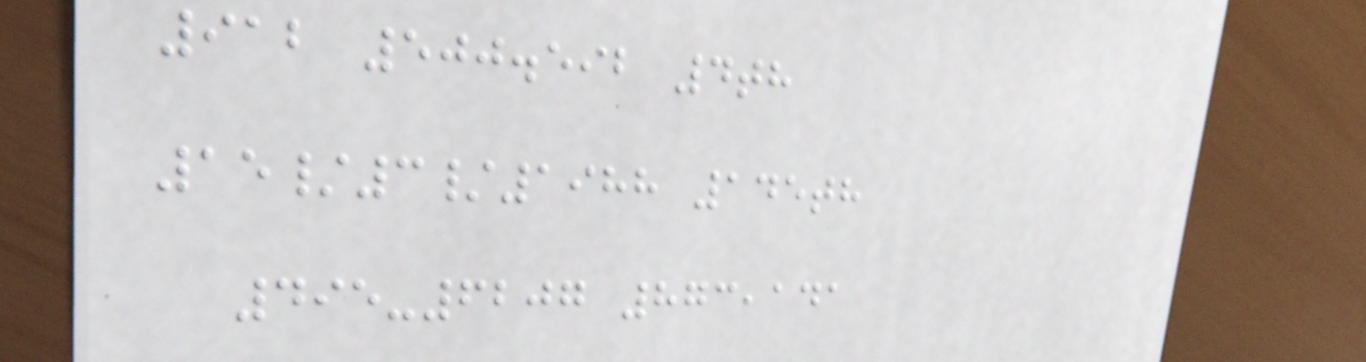912 500.592 4th
15/3/1988 145th
495-6207 873,141
